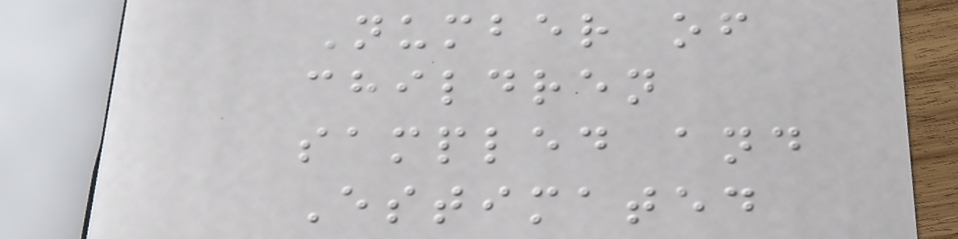Number of
children
sampled and
Estimated
